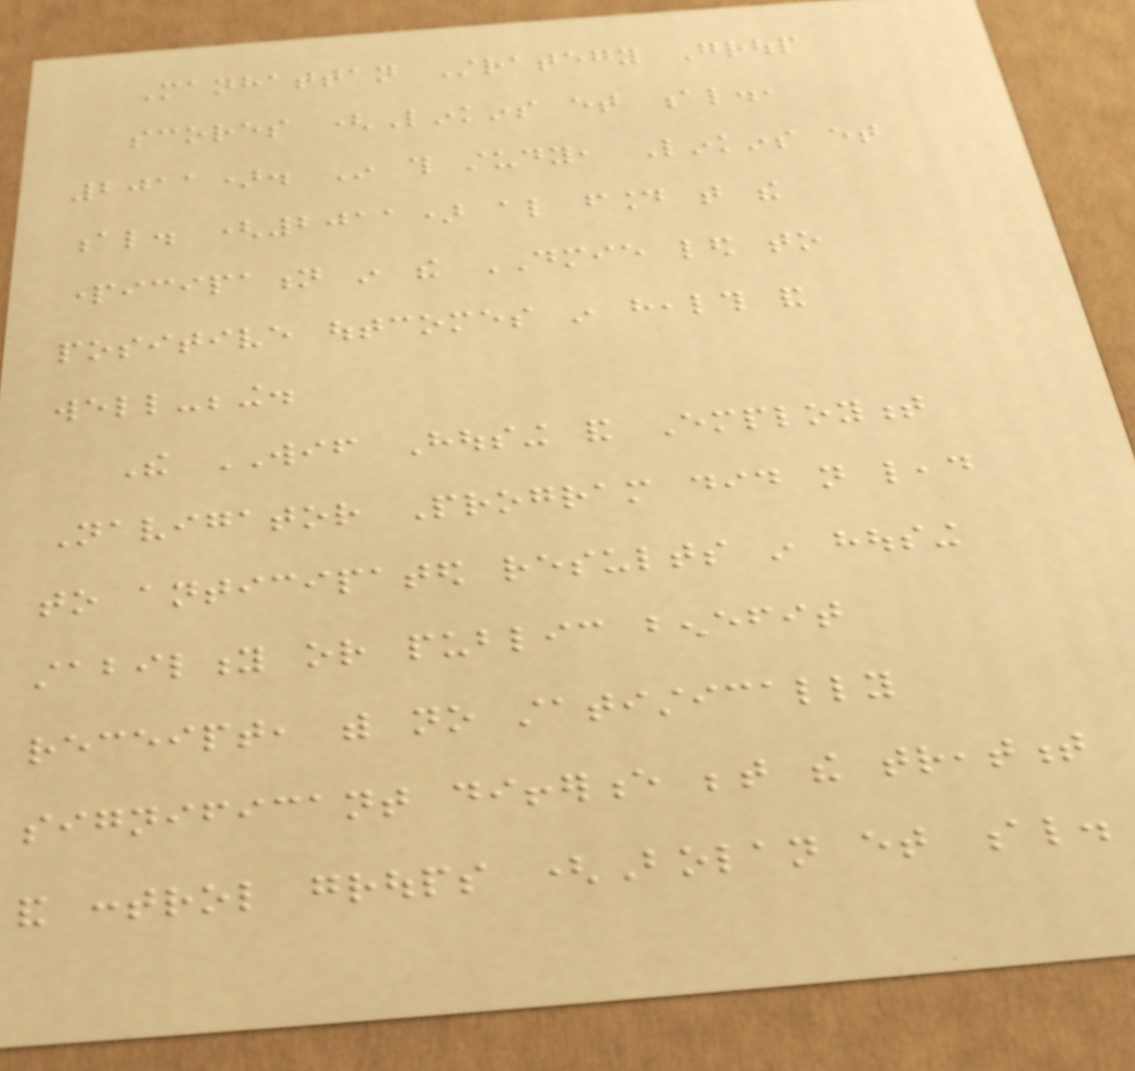Manhattan Strategy Group
scores (Linkins et al.,
2011). In this study, Linkins et
al. (2011) also found that the
participation in the DMIE led to
positive outcomes in health and
well-being.
The WIF Housing and Employment
Navigator Program did not lead
to anticipated results in housing
stability or public benefit
receipt, with no statistically
significant difference between the treatment
and control groups (Bolan et al.
